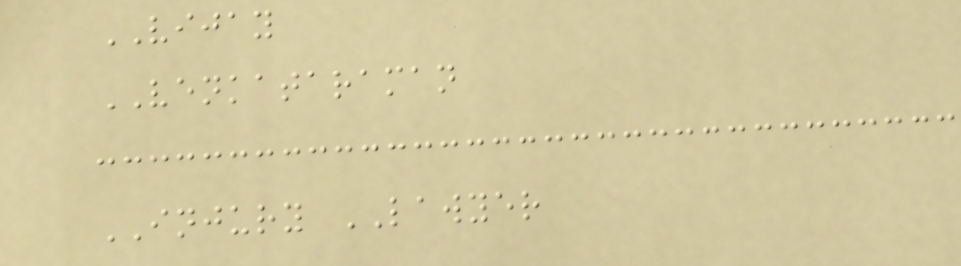VIJAY
VENKATARAMAN
INJURY LAWYER
